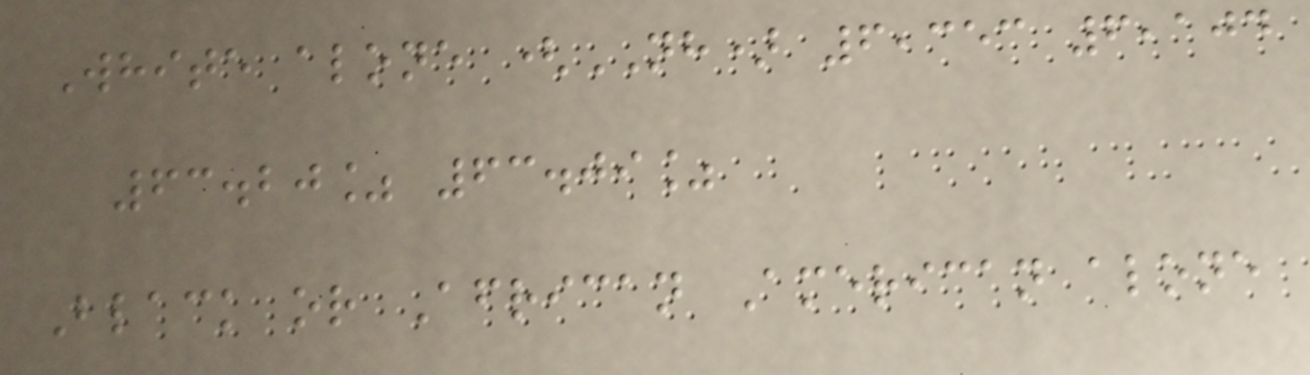White alone (NH) 6,353 6,104
63.20% 63.09%
Black or African American alone
